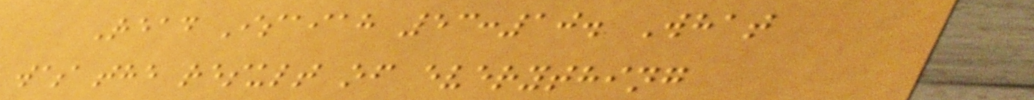Read Isaiah 53:10. What
was the result of everything
